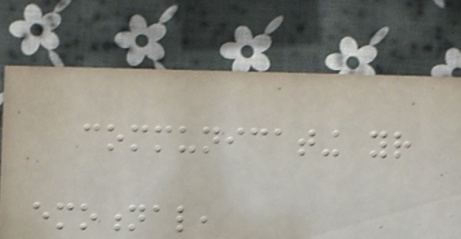communicating your
emotional,
